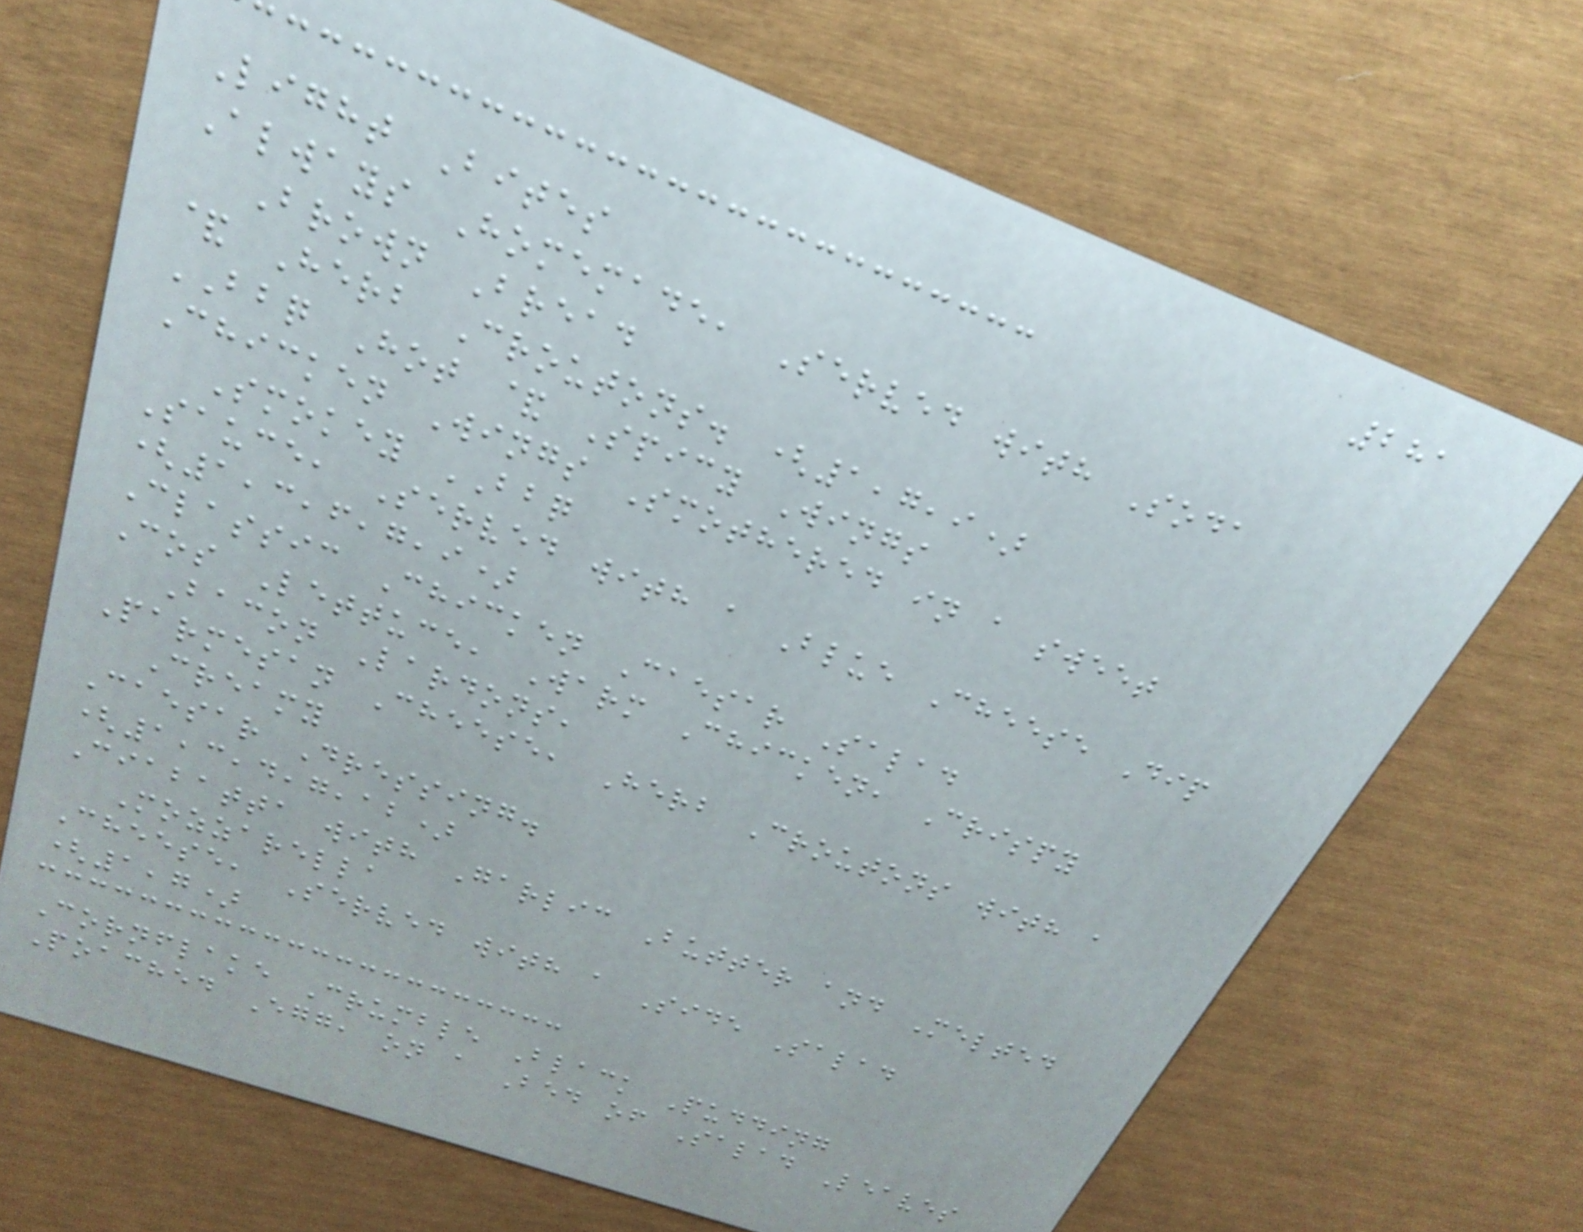281
Light Bites
Always Homemade, Served with Soda
Brown Bread
& Herb Croutons. (1,7,9)
BBQ Hot & Spicy Wings
Chicken Wings Smothered in a sweet
Smokey BBQ
Sauce, Served with a Blue Cheese Dip
(1,3,6,7,9)
Classic Chicken Caesar Salad
Cos Lettuce, Warm Chicken, Crispy
Bacon Lardons,
Parmesan Cheese, Herb Croutons with a
Creamy
Caesar Dressing.
(1,3,4,7,12)
Ciabatta with Garlic Butter and Melted
Mozzarella
Cheese, Served with a Side Salad
(1,7)
Cornflake Crumble Black Pudding
Poached Egg, on a Bed of Salad Leaves
